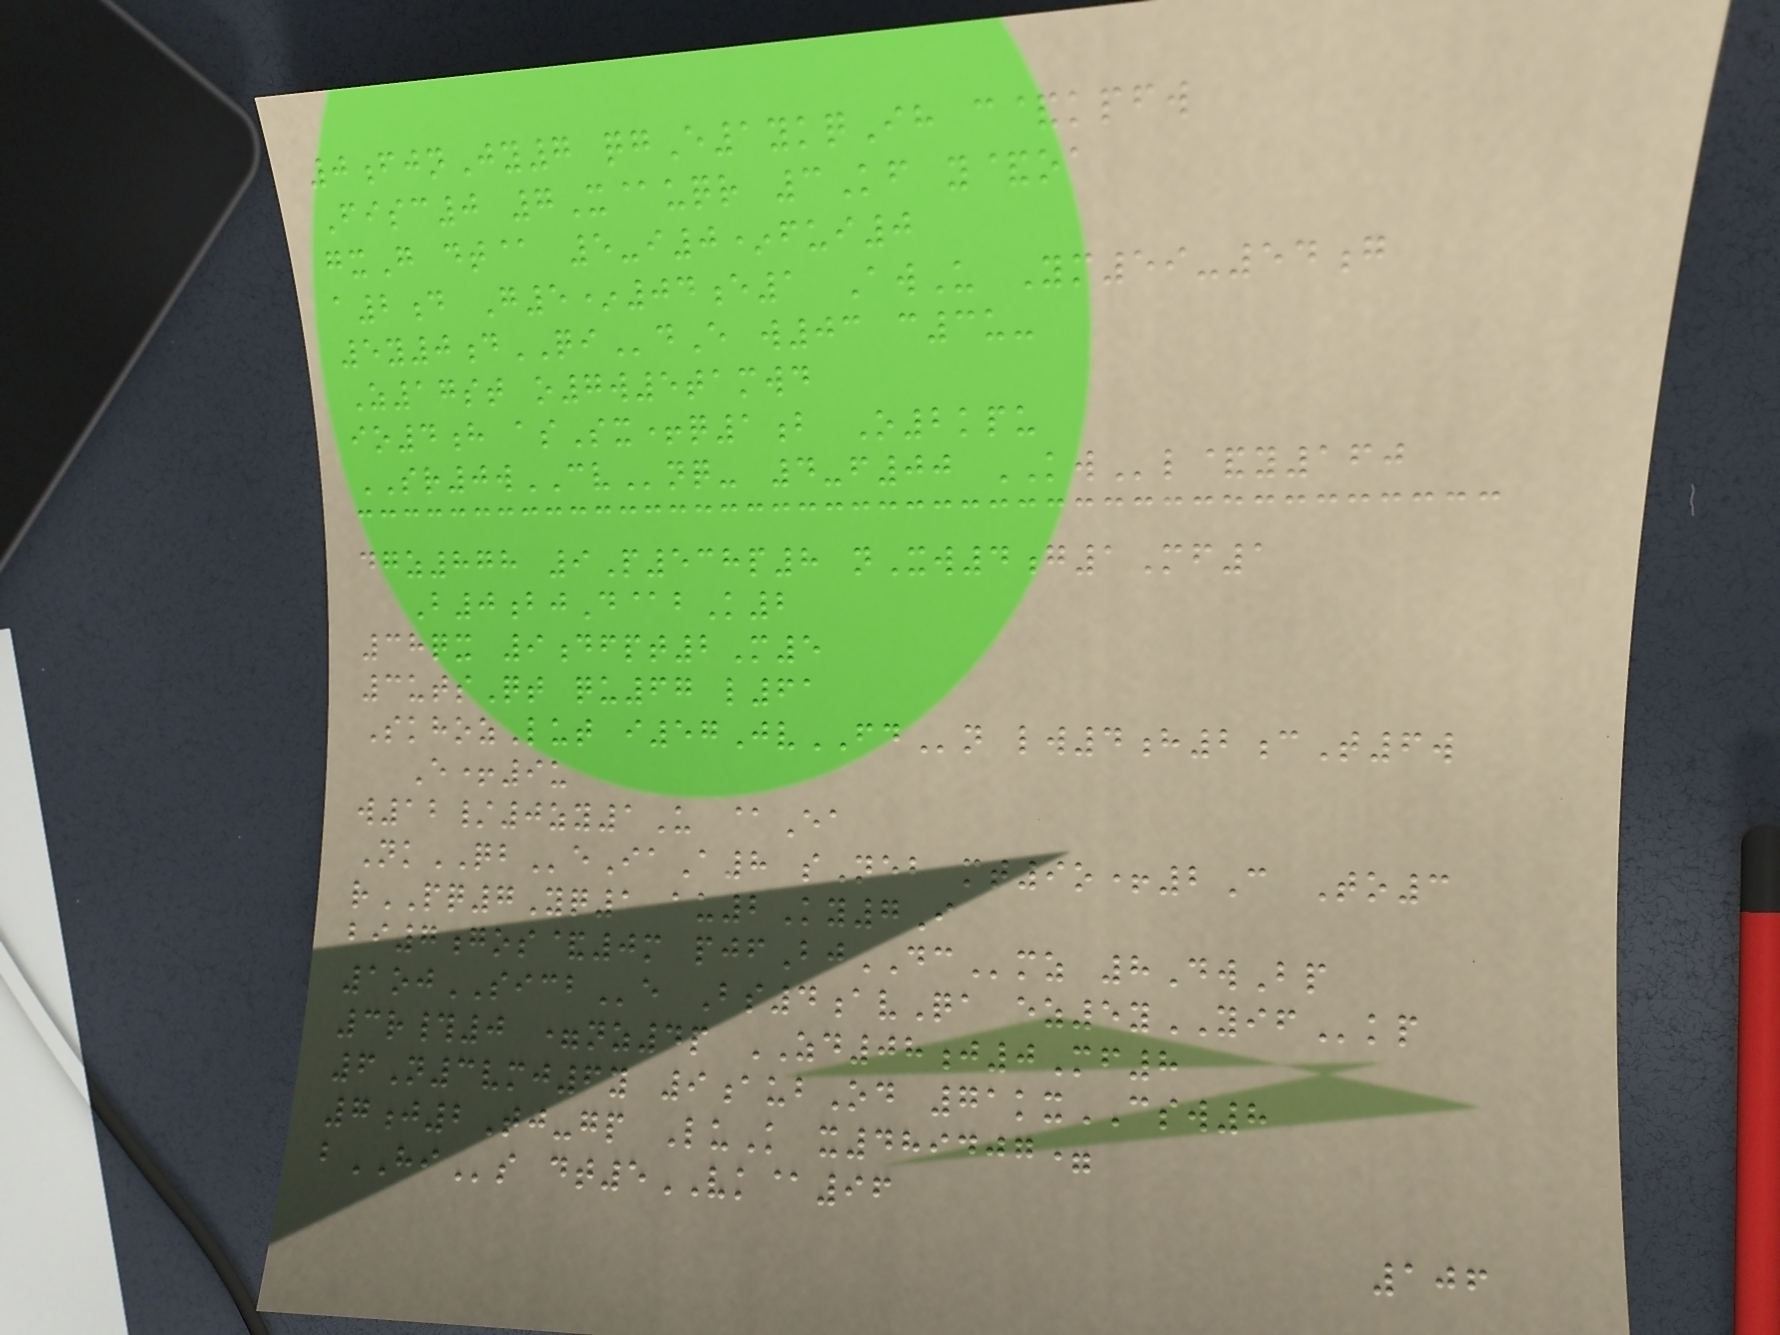0fjnJy7 qgE1ykqIh c&kpfw
Fisc0 7X@uqr 3Kf y&oa
gxG dt@ 5-i0*fui0
a2d G5*04e1 AwU Ym59-54g
5y0dQIdE w03 c3u-
Z17st o7w5tamwd
io4h asSx+q1b O2kpu
SR0wCVnq- 4-f00 KWl&y160
dgz878 9P538p8 nXw4g1Mf1
B0bjD@bK2
38qx 9dfpt2M5
3utsQt qu67 l61
SkhozLut i57JvFDn lw4h2cT6w
E+9u
w12/0zy1U @Ea
NkQBeIaA8 sNeb mt9o+2C To3
rPQ7Yq1 au2Ky7I
bi7gos&0m pjfBjDCmz 8DwBp
1ojSICBe Bs4avQa ez5yYIFkp
3r#0 =nz4p ZD08j0Mf8
6N3vmj6y 9aubOd 71kxCSW8
7j2Tj-gp LuK x489407=
bHIs dt5VK@96
106
